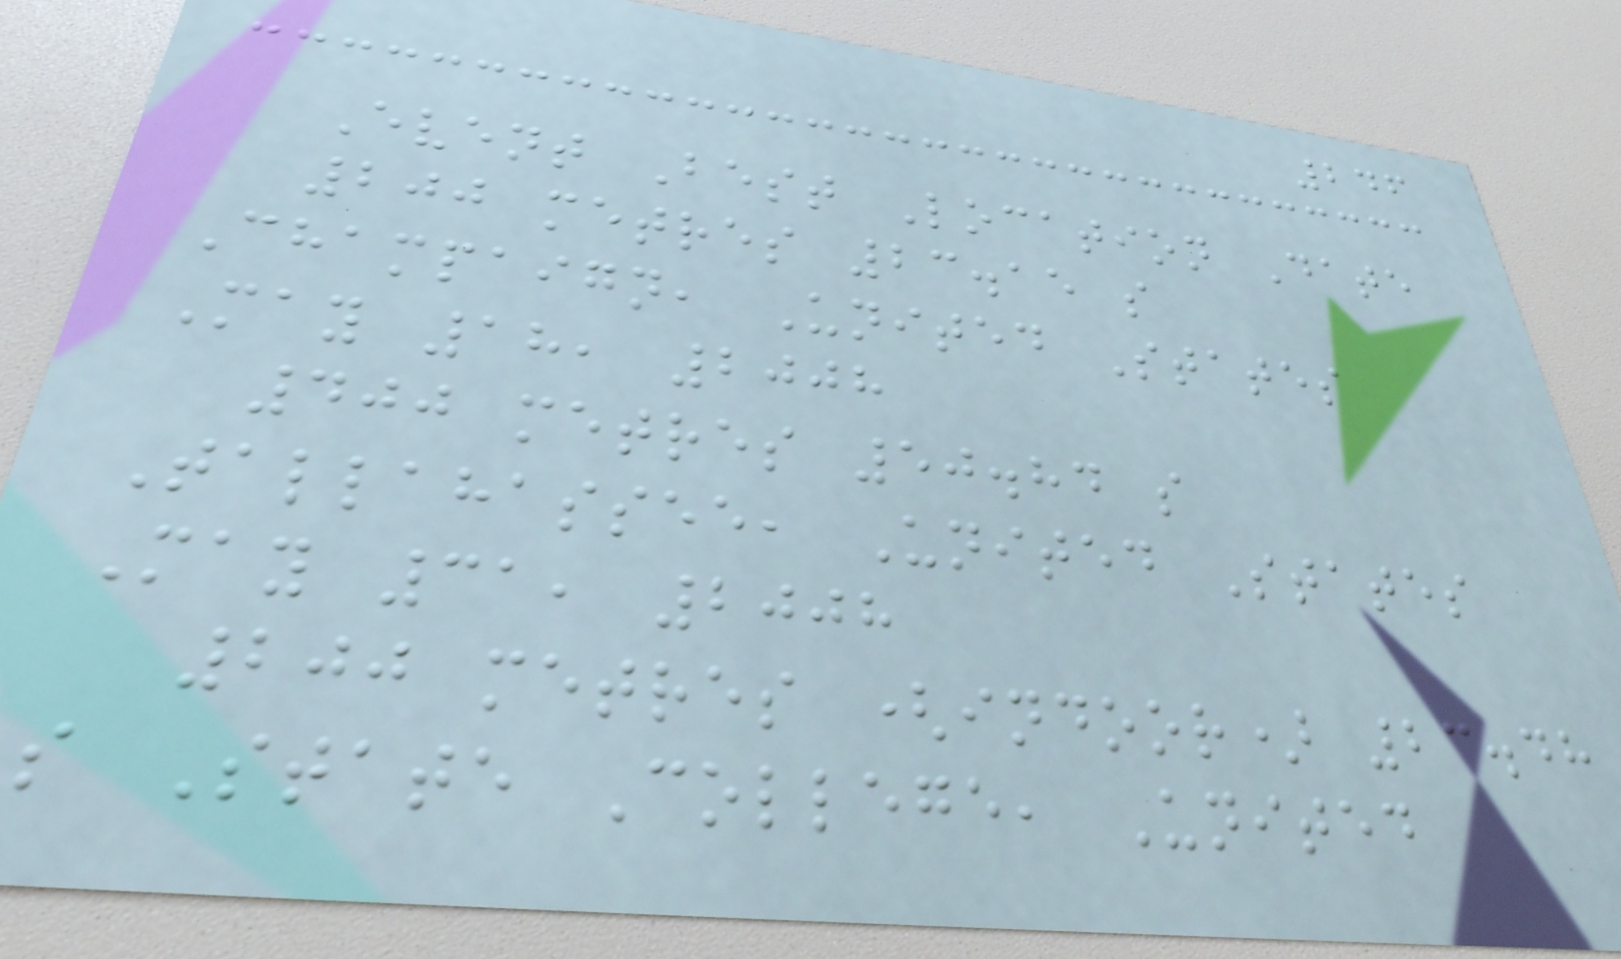246
Event Best Location Date
200 metres 23.15 s
Champaign, United States
May 18, 2008
400 metres 50.84 s
Tallahassee, United States
May 31, 2008
200 metres (indoor) 23.48
s State College, United
